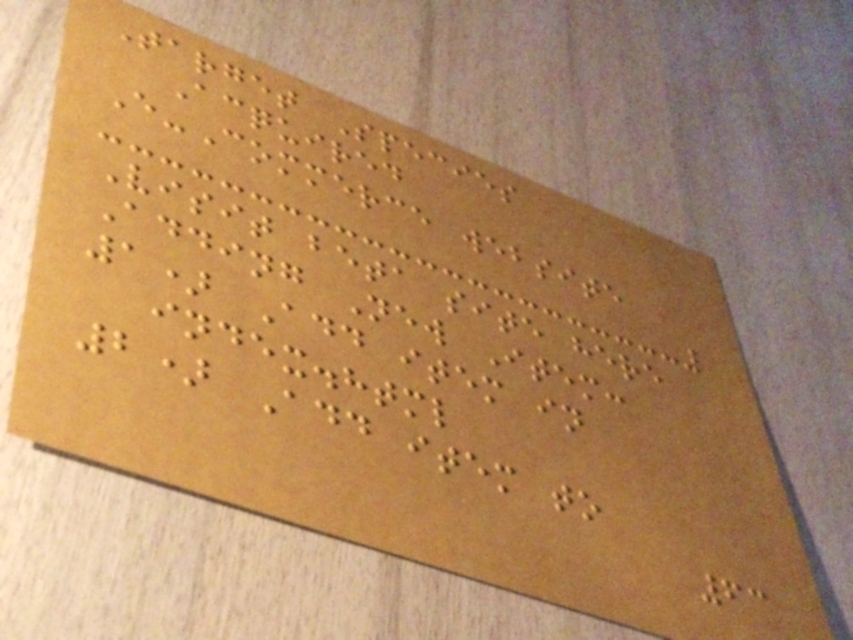Target Species
Acquired
E-Commerce website
Visit beta site here
Adding New Item:
1) Add item in
index.html
2) Add item to
63
